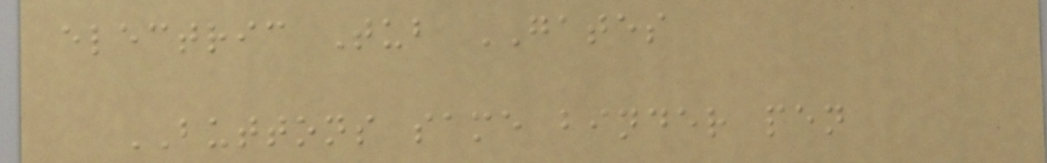electric Tub GATES
BUTTONS same binder pen
